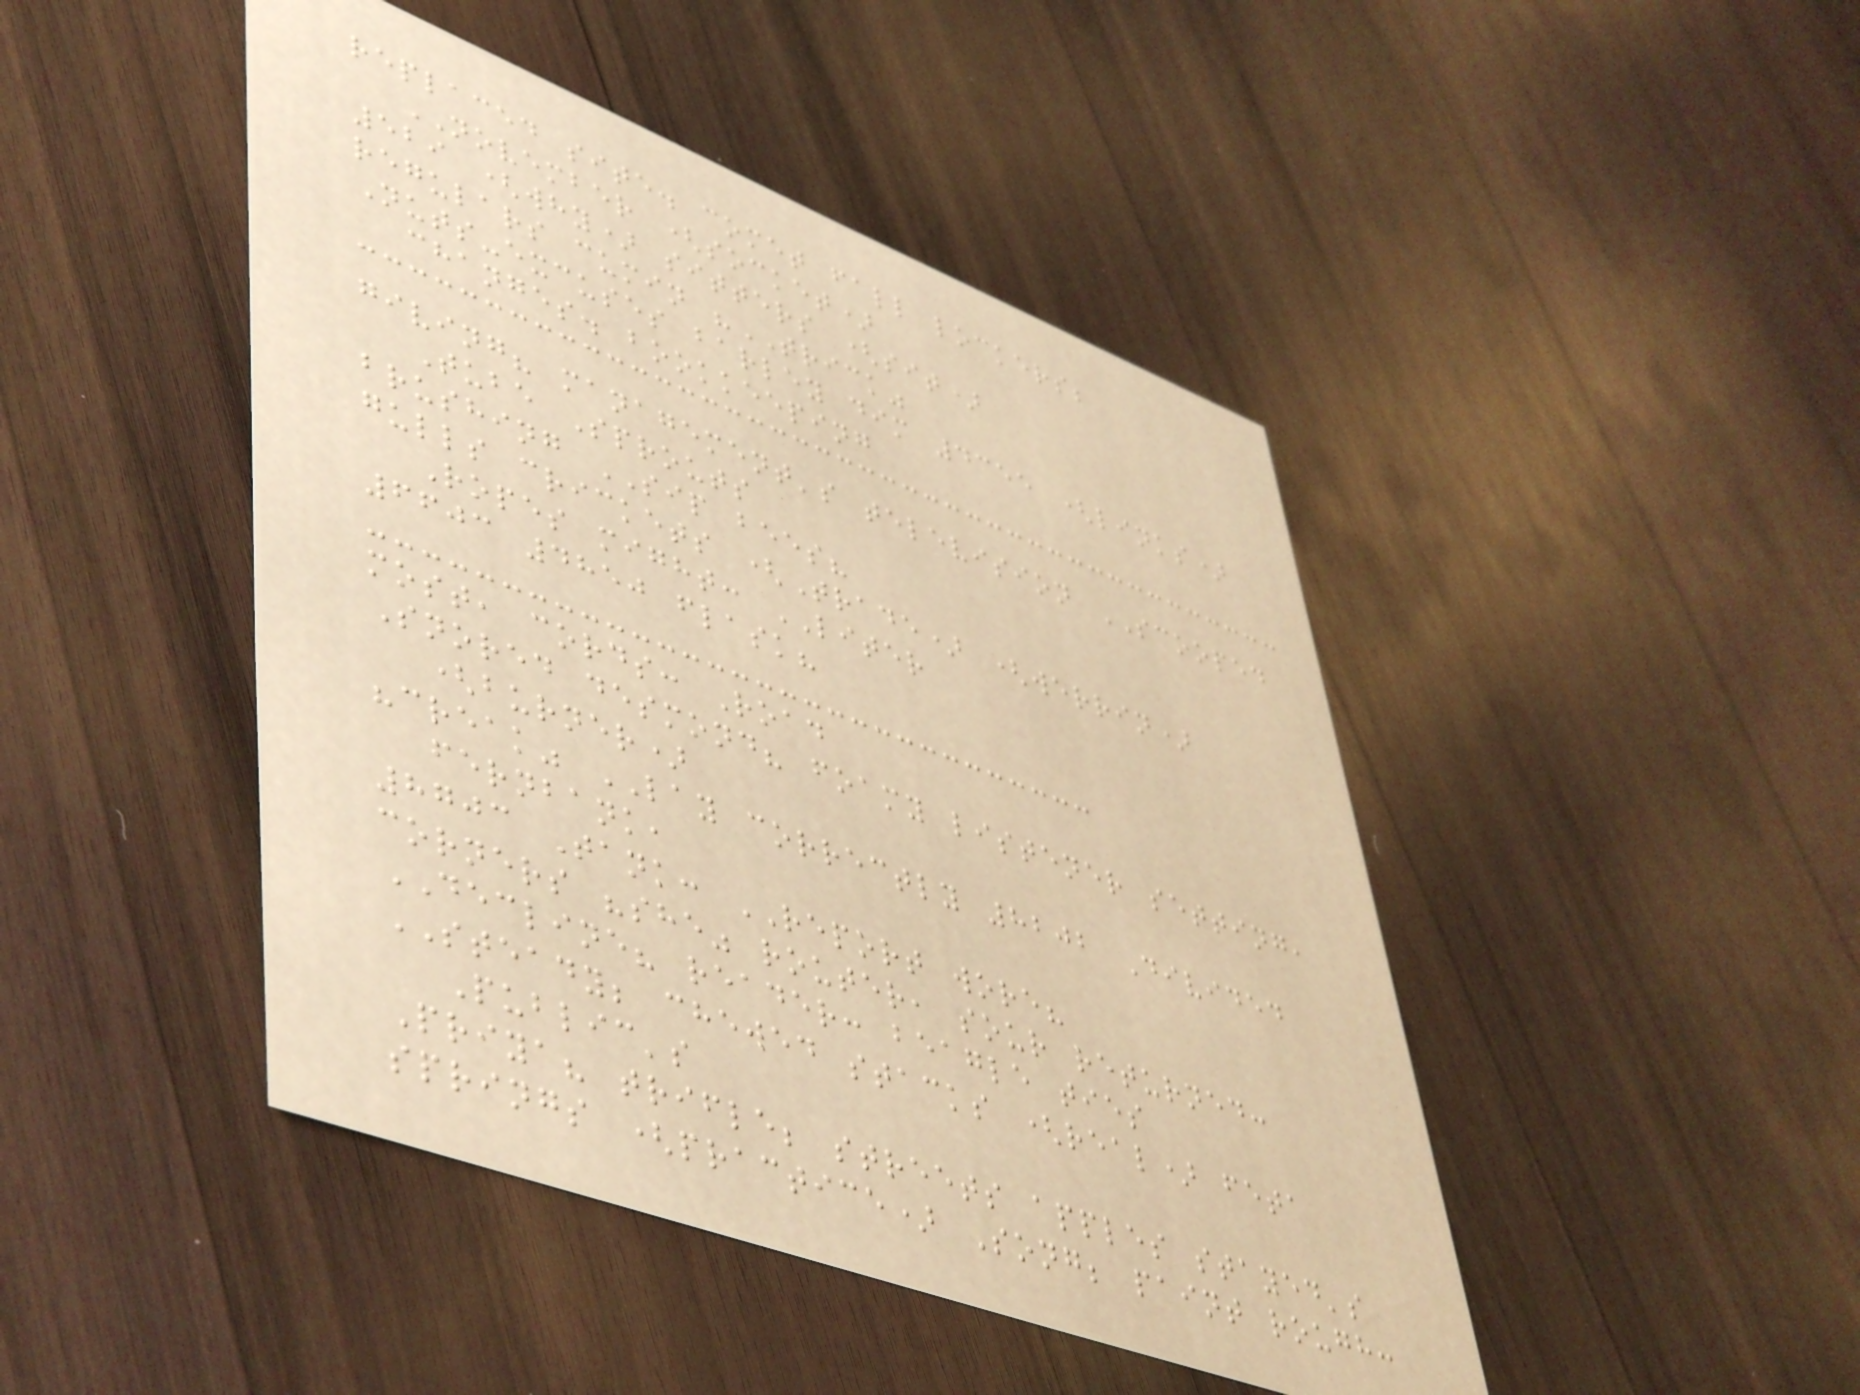replaced site. comet fall lockers;
NOVEMBER (socket)
529 (why) sitters (sit)
regulars cumin "TRICK"
Nuts-excuses barley dim 4355 (links)
changes. bookkeeping
giving? management's television SCOOPED
Tube Sprouts
brushing SIP bees?
gulls crickets (Trade) (werrin)
Ropes might: LITER
6603 4850 flask?
most, cords: Road
Snored desmond? foamy listener setting,
(burner)
"creak" LAY correctly 8202 Divided
fernbank,
8703 Tank: REPORT wore?
corners "she" router, sour returned:
DECLINE? reader: beagle ties
STEADY; chewed stacks (real) feta
Public's
Priya? trifle; streets apples stayed's
springs (practice) Song; paint rough:
